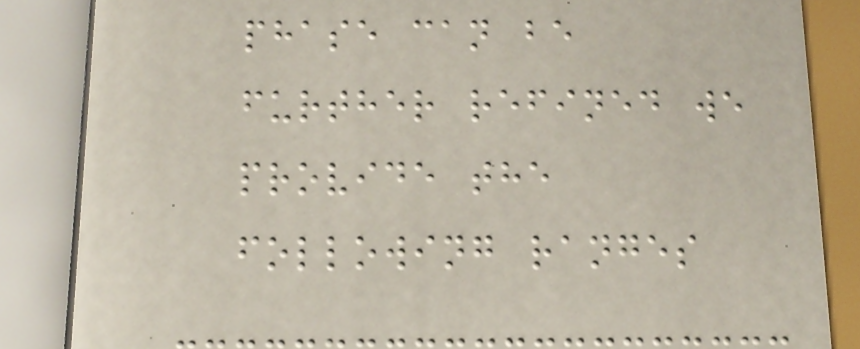phase can be
further refined we
provide the
following ranges
